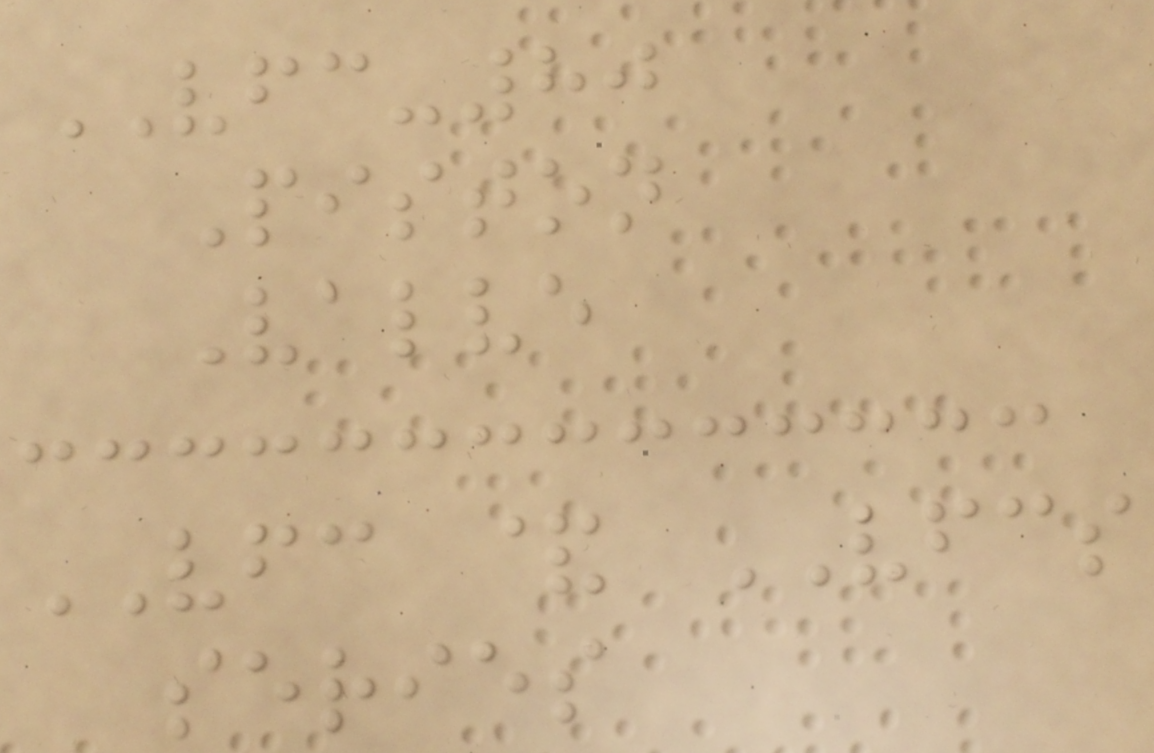VFC-80
Piston
Valve
VFC & VFCS
series
